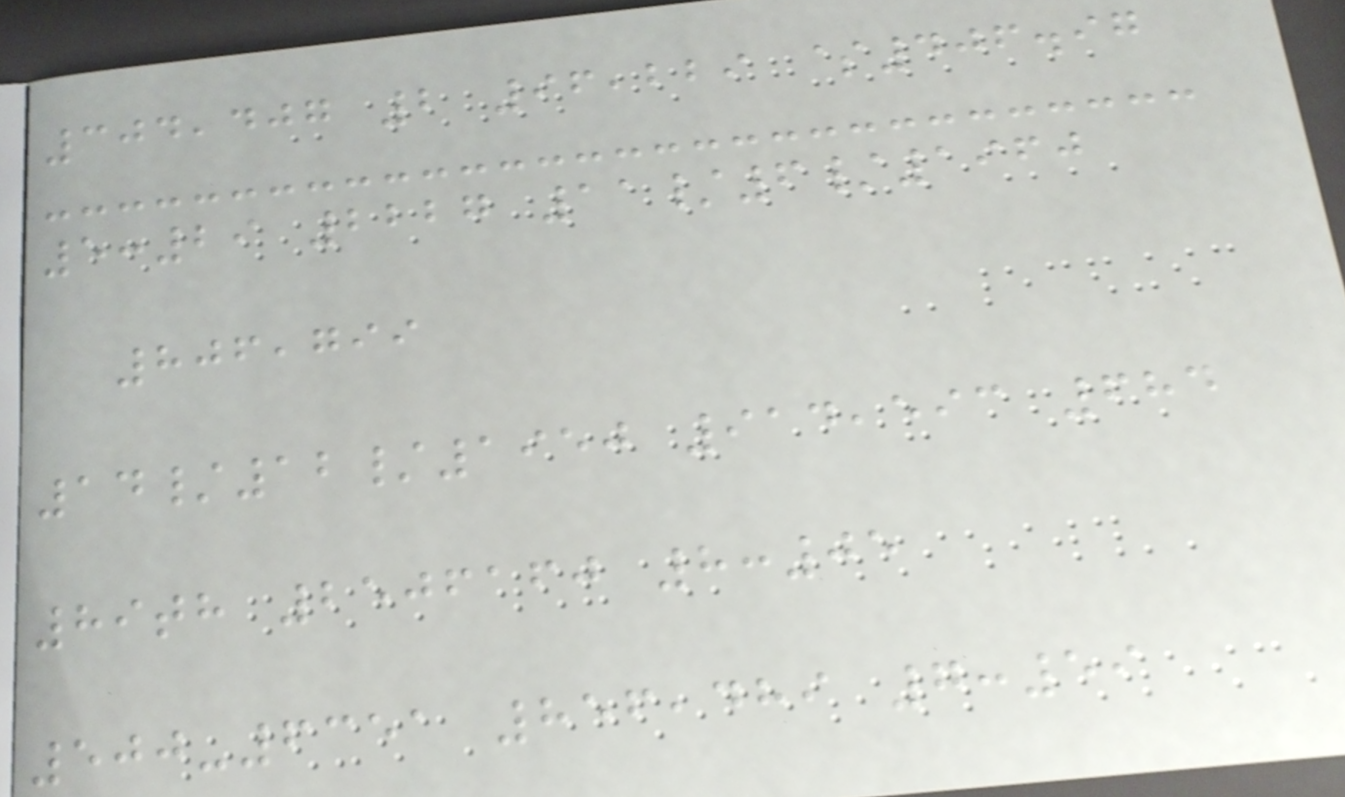304,407 2 96,229 $406.97
5:29 2227 11/6/1960
806,799
14/12/1950 914,593 684
89th 2506160 8:05
500-6351 856,489 7:59
